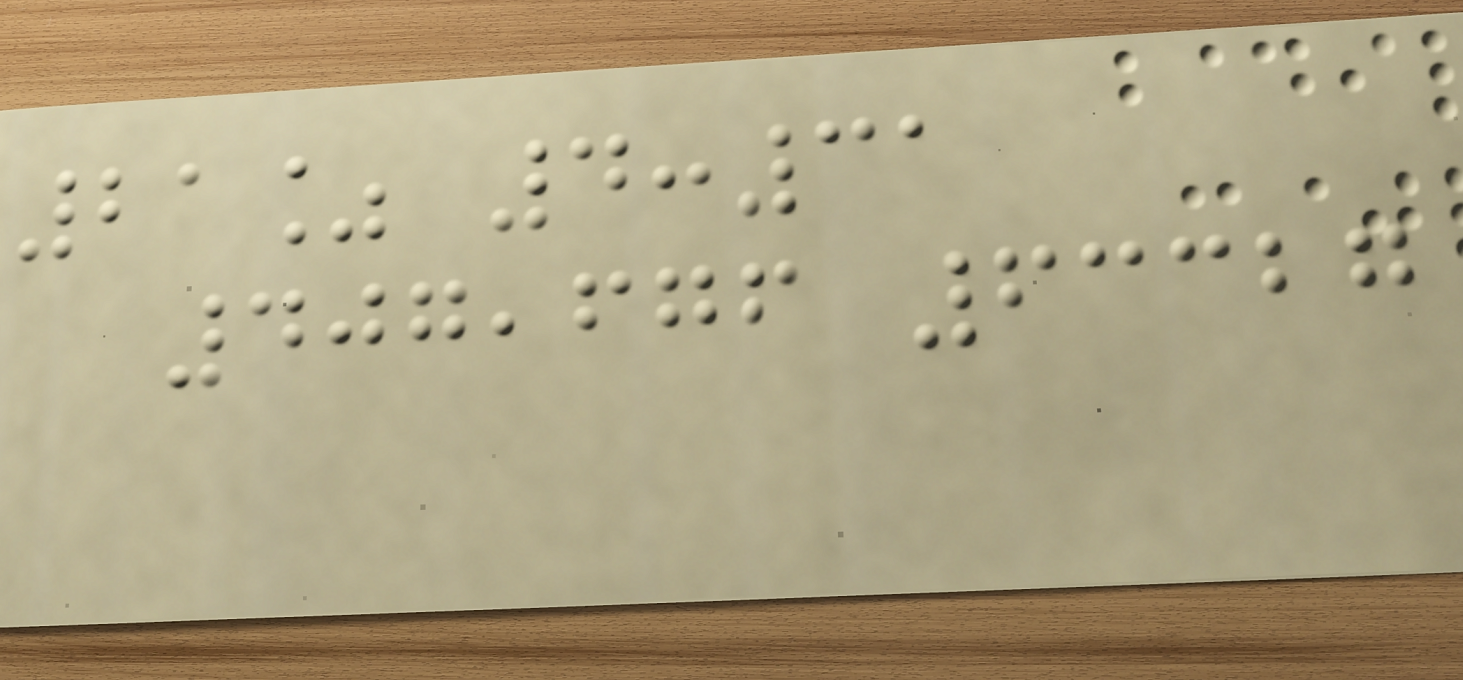21% 4:31
407,676 63327
